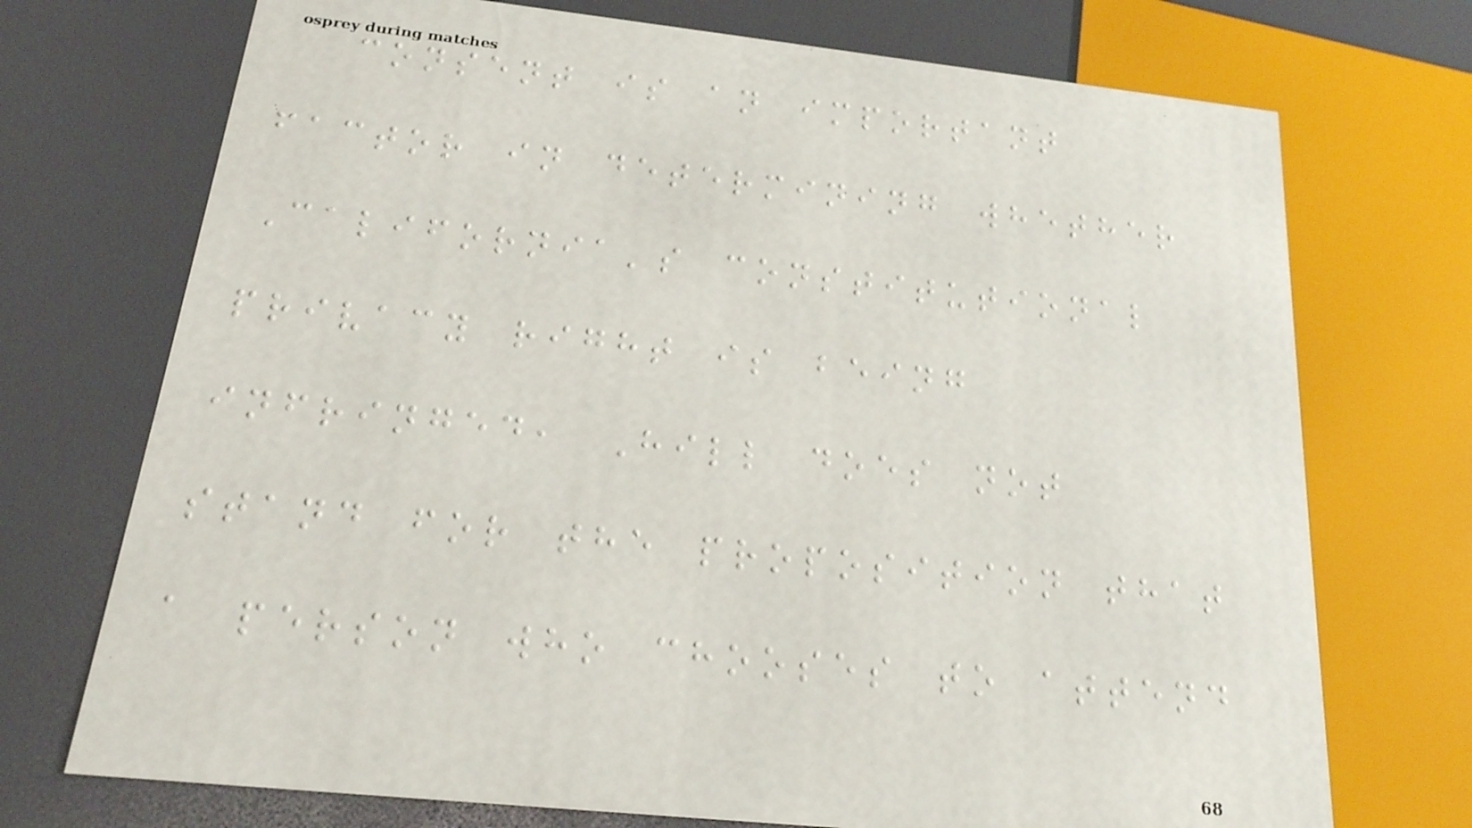consent is an important
factor in determining whether
California's constitutional
privacy right is being
infringed, Hill does not
stand for the proposition that
a person who chooses to attend
